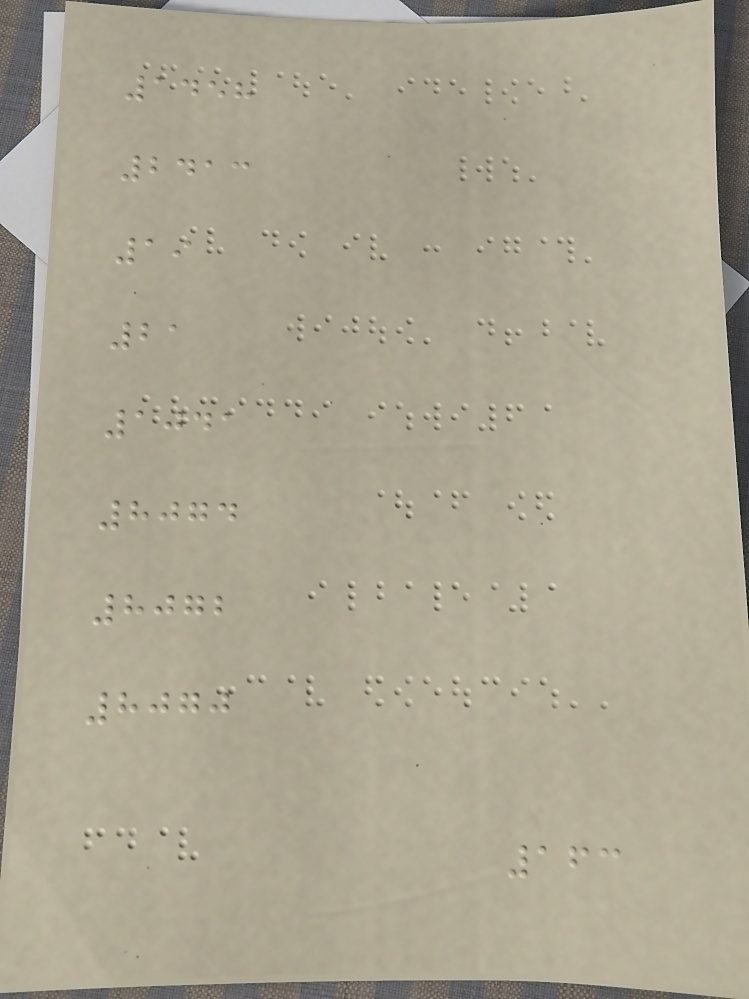1458
2413
19
21
1041
8074
8072
8070
163
